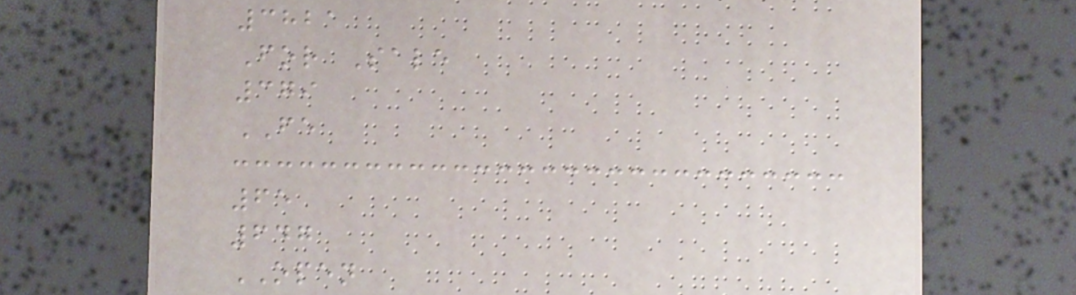3821
For Sale
379
FE
65
647
OPEN
